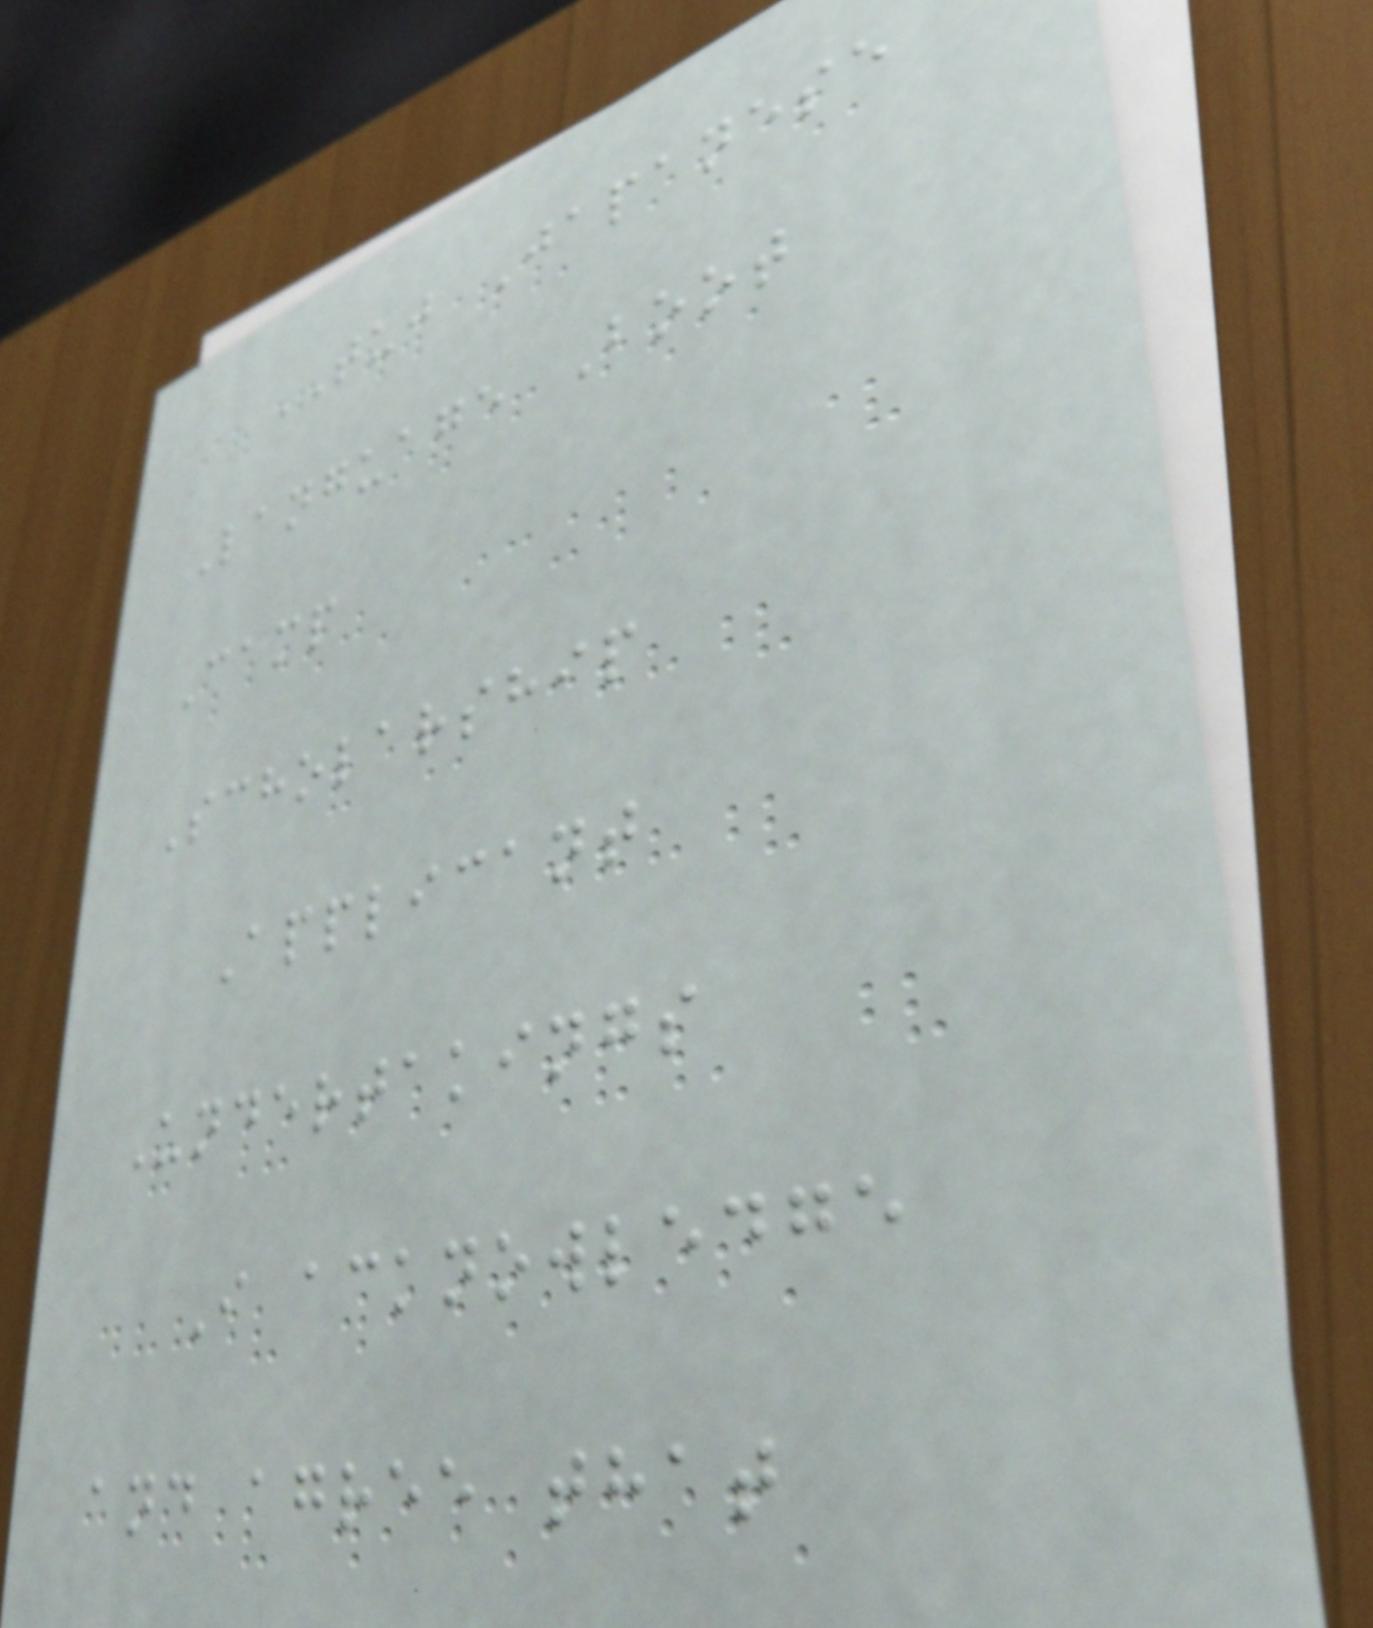TUJ Japanese
Language Boot
Camp
Scholarship
Applicant
Undertakings
I acknowledge
and agree that
